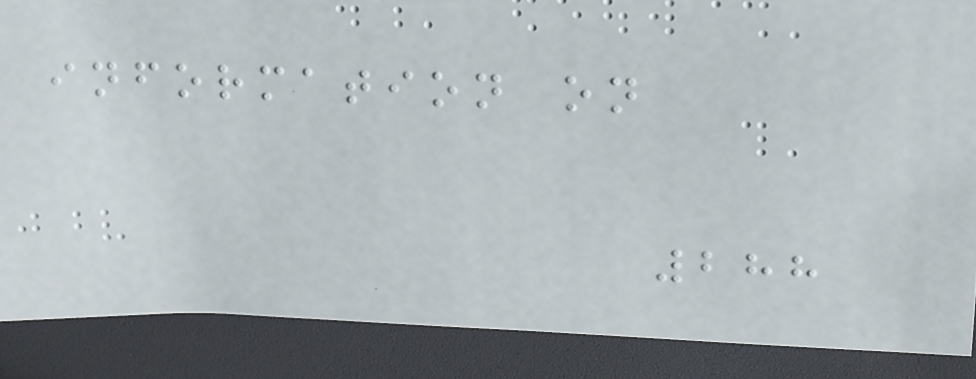information on
288
